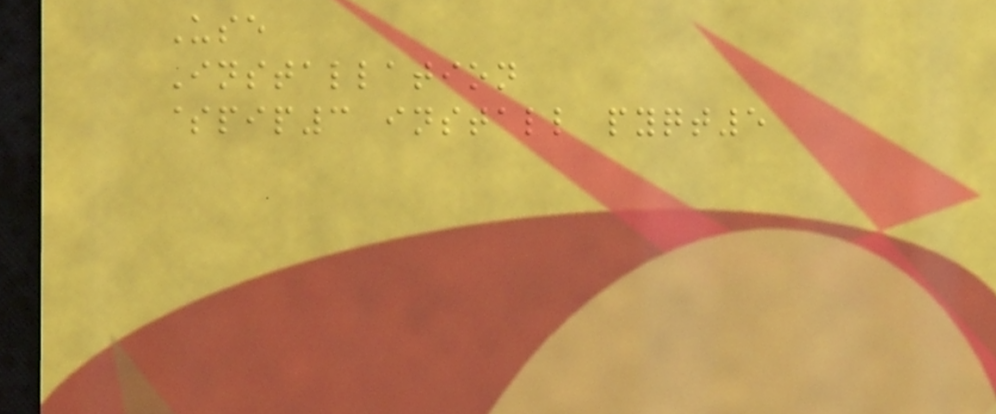Use
Installation
$pip3 install pyqt5
